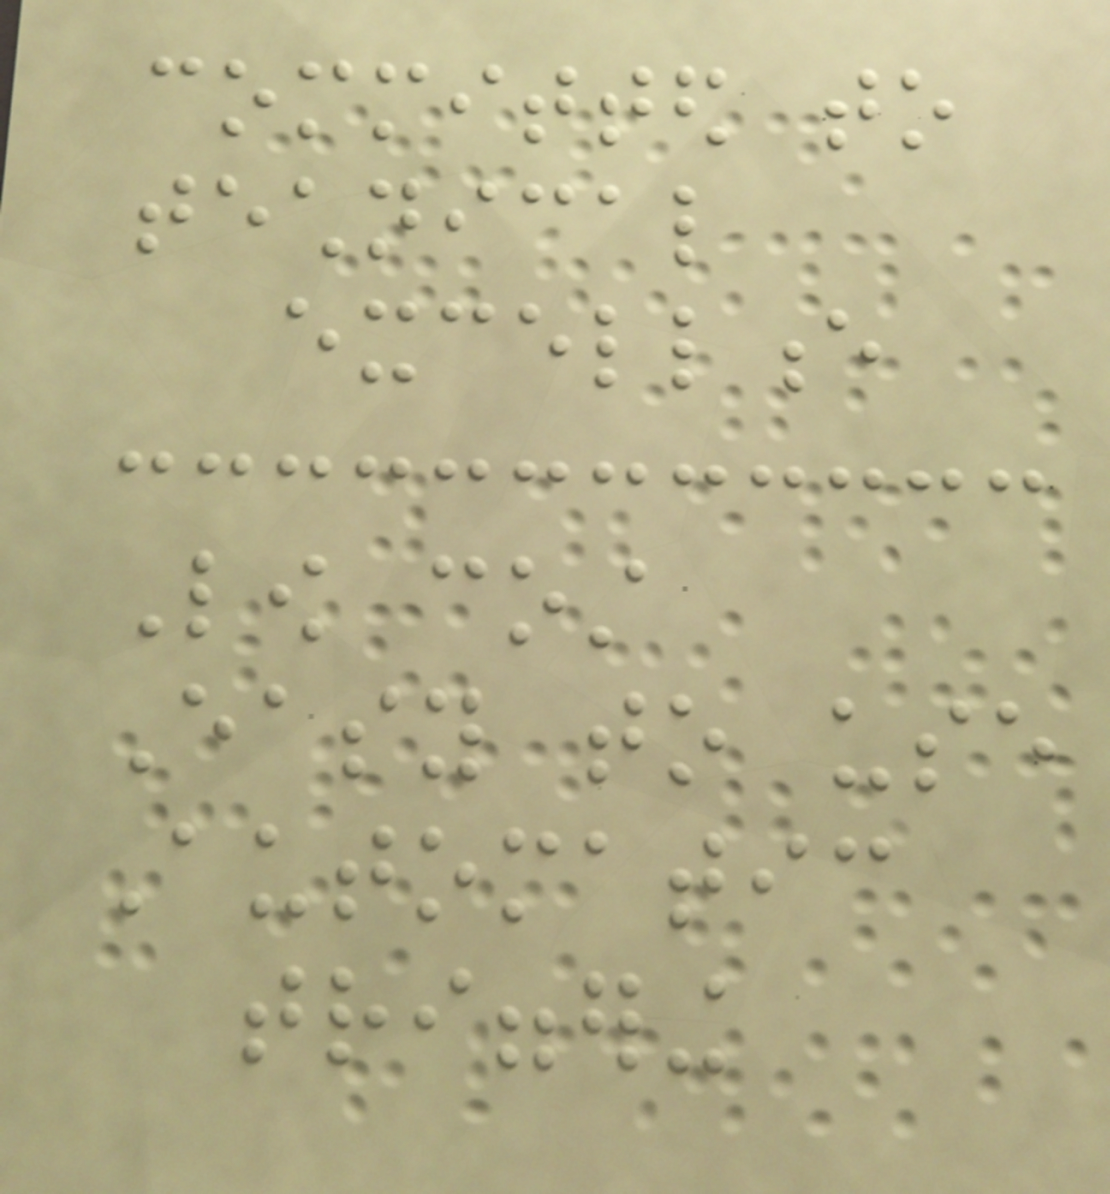committed to
technical
excellence
Low cost
Easy to use
Automatic
triggering
